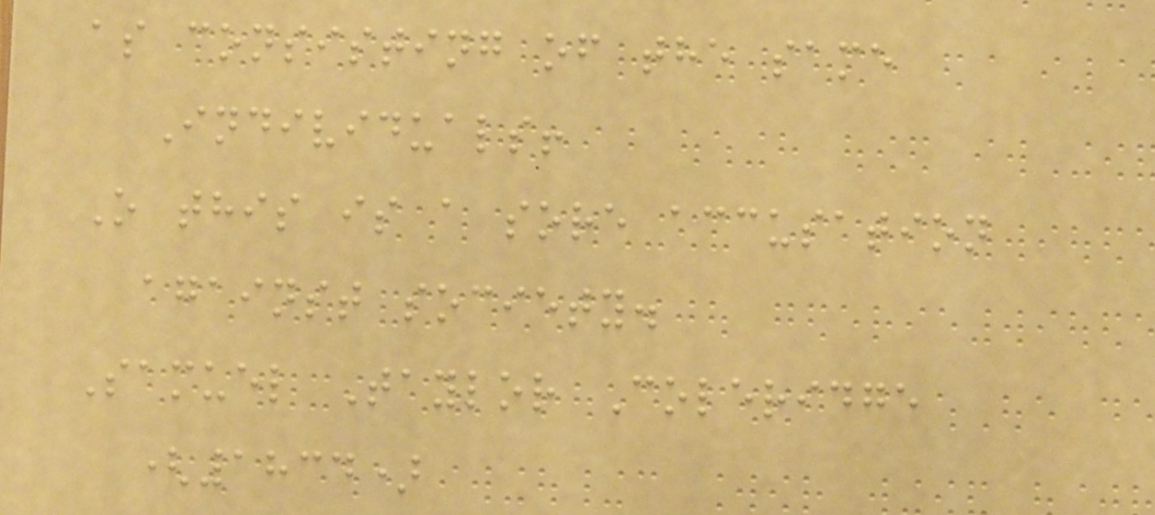as consisting of the same
Individuals!
O this is a sore accusation
against society.
Samuel Taylor Coleridge
(1834)
